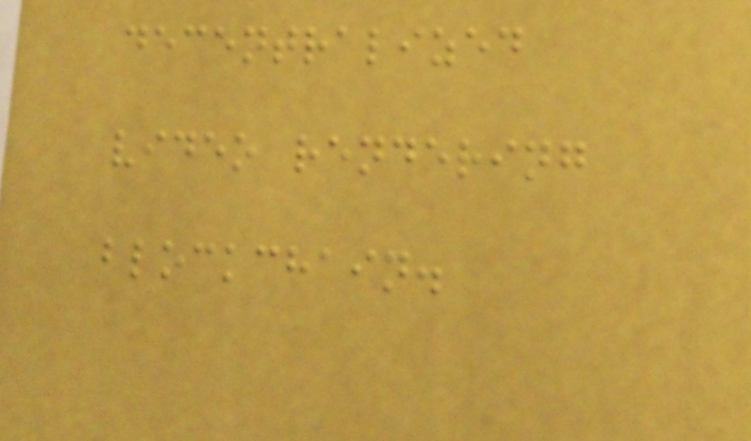decentralized
video rendering
blockchain.
